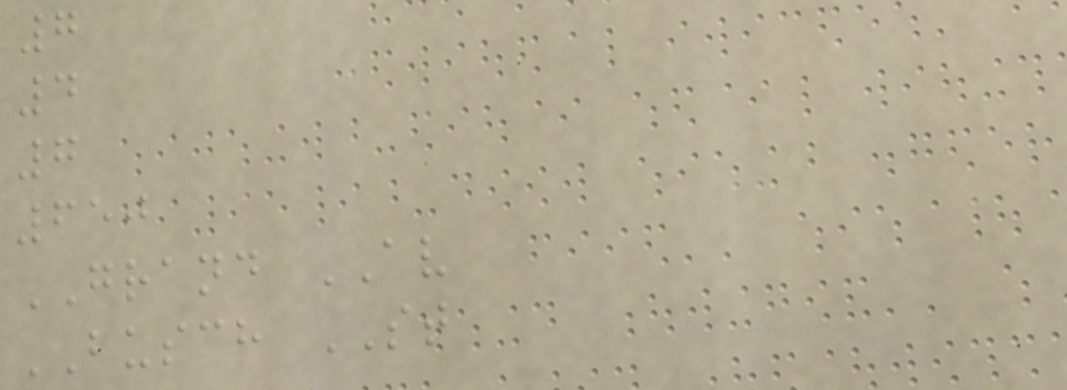7
4
7
650
GRAND AV
BUSCH ST
